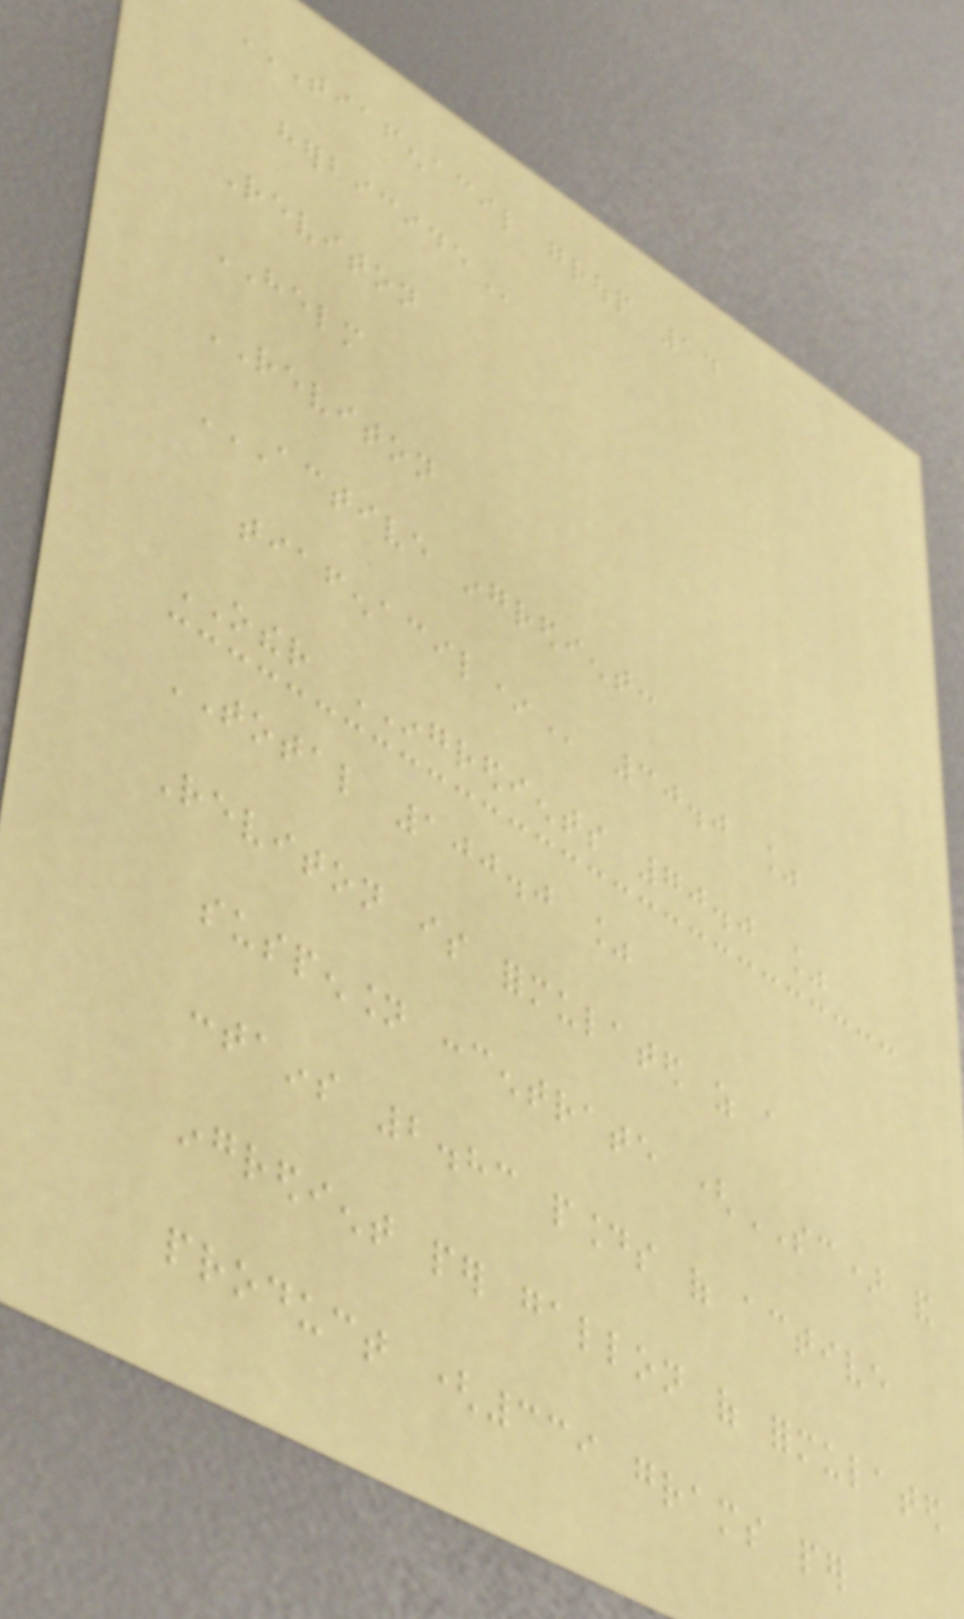TIAFENACIL GROUP 14
HERBICIDE
Reviton
HELM
REVITON
ACTIVE INGREDIENT:
TIAFENACIL* 30.0 %
OTHER INGREDIENTS 70.0 %
TOTAL 100.0 %
Reviton is formulated as a
suspension concentrate (SC) and
contains 2.83 pounds of active
ingredient per gallon of formulated
product (339 grams per
